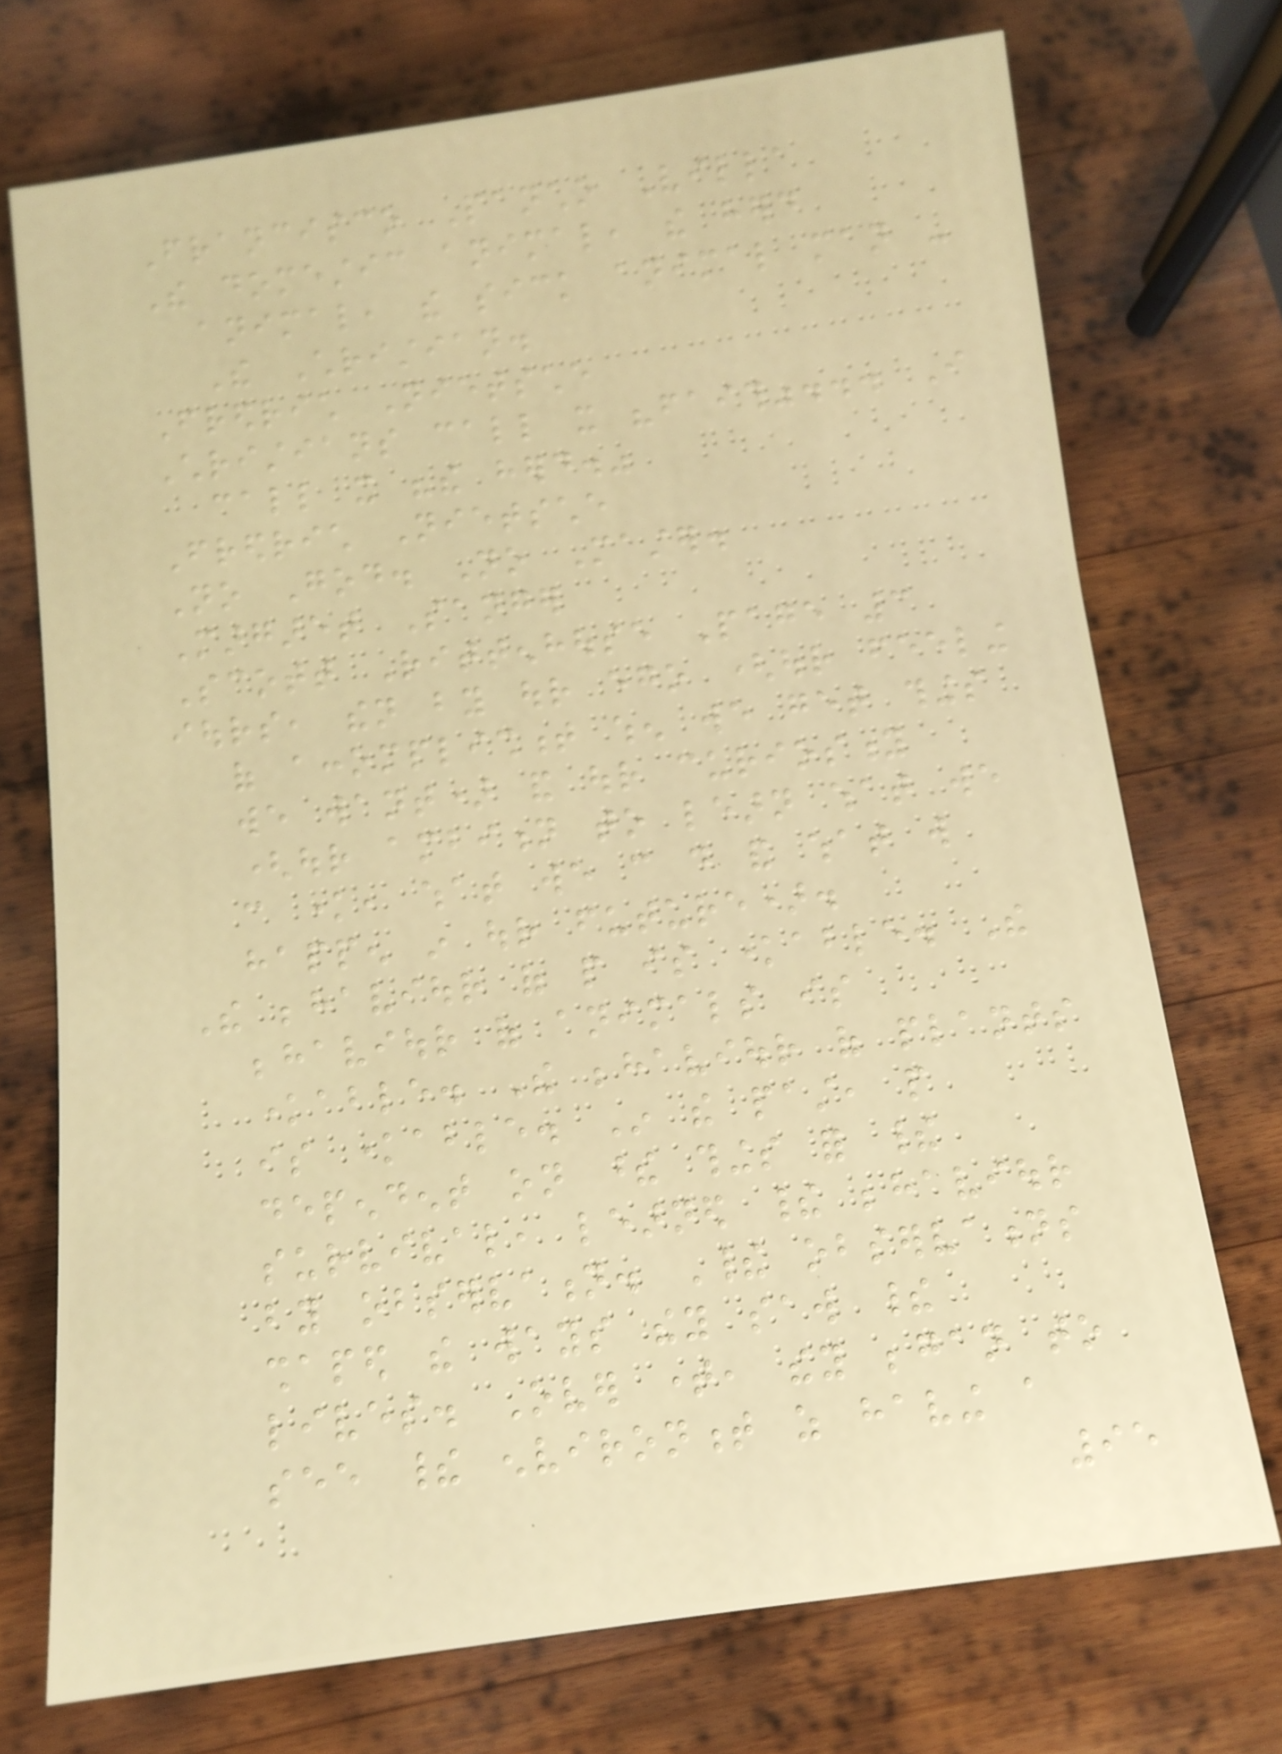Francisco Pancho Villa
The domestic animal, the herd
animal, the sick animal man -
The Christian.
Fredrich Nietsche
Christians call it "faith"... I
call it "the herd."
Fredrich Nietsche
No God. No Master.
Margaret Sanger
Scott Rittenhouse Page 3
iours, then by our ego (our feeling
of accomplishment when we get things
we want) and our curiosity
(our ambition to learn what we
can know, what we can do and what will
happen in our future).
The behaviour of people is knowable. The
behaviour of animals is
knowable. The behaviour of plants
is knowable. In the past, people
dependent on these things for their
survival, learned their behaviour
by observation. Their observations
shaped the ways they saw their
lives. Over time, they began to
see their environment as having a
95
